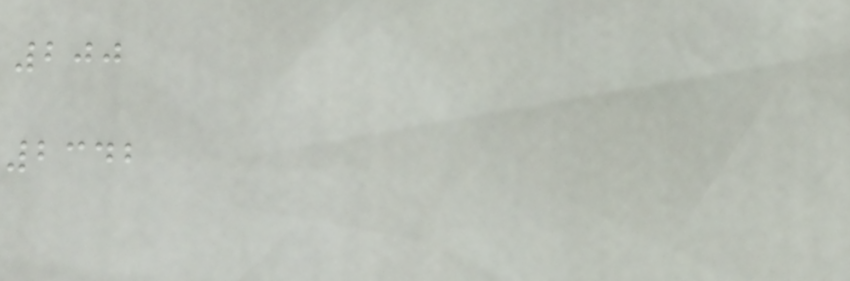200
2342
